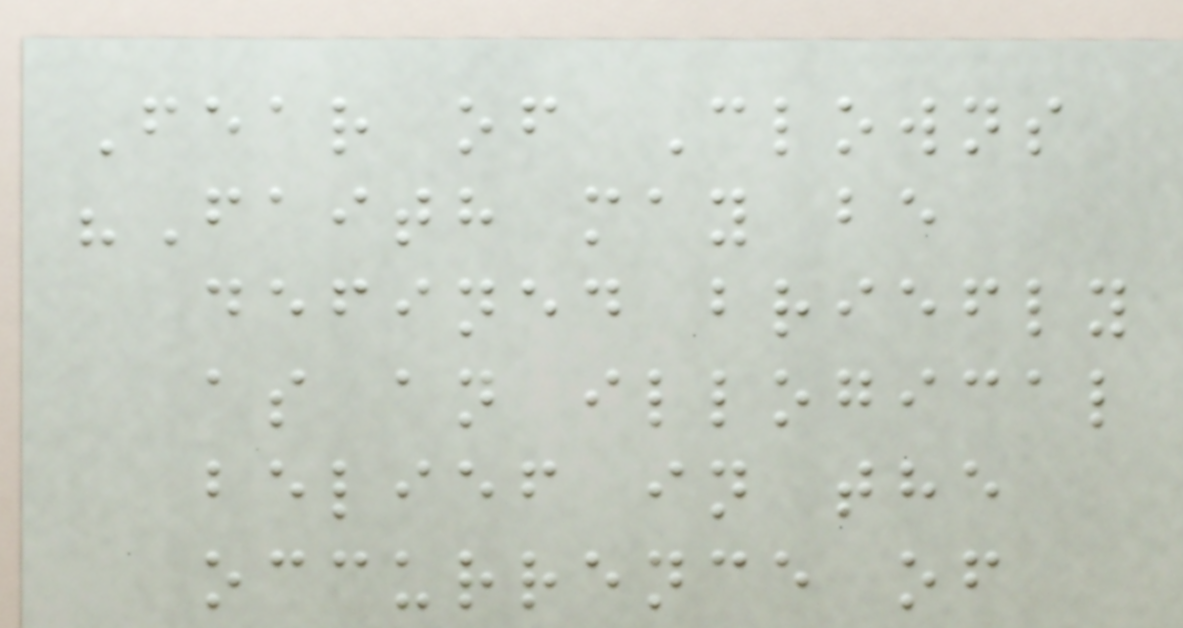Fear of Clowns
"Faith may be
defined briefly
as an illogical
belief in the
occurrence of
